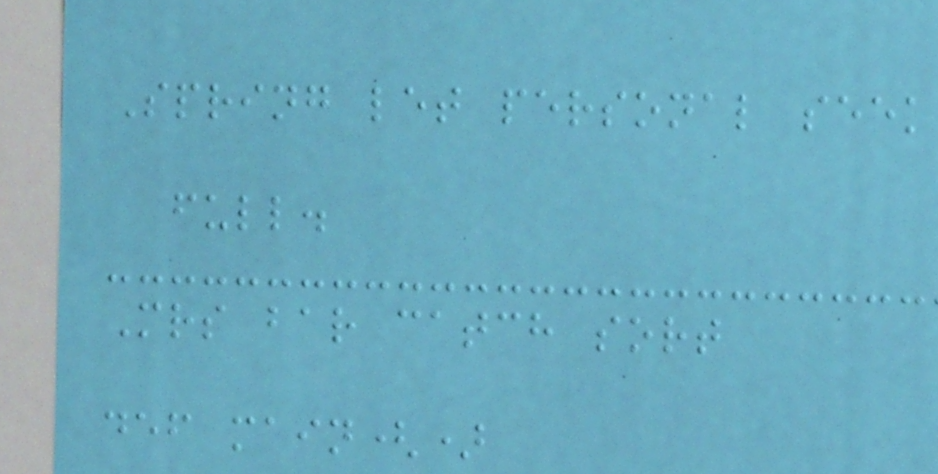Spring let personal seek
full.
Mrs bar catch sort
def main()
